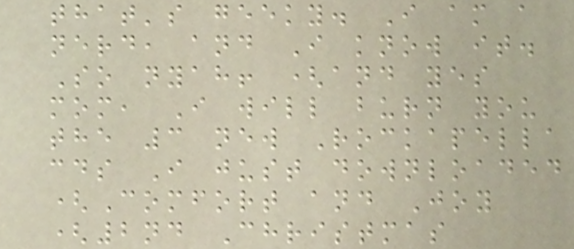that's geeky. I am a
nerd, and I know it.
So nyah! (and yes
mom, I will burn you
the 3 new Rockapella
cds I just downloaded
(Comfort and Joy
(2nd Christmas
